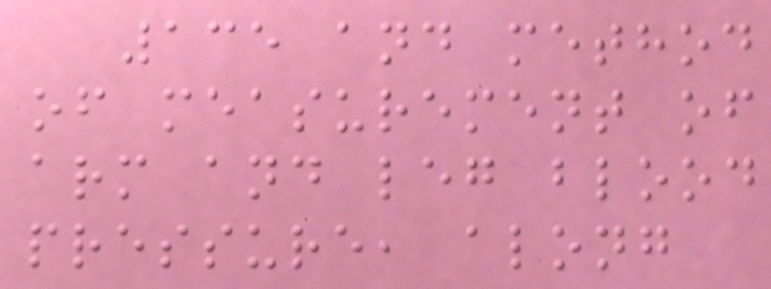135 and method
of measurement of
arm and leg blood
pressure, along
